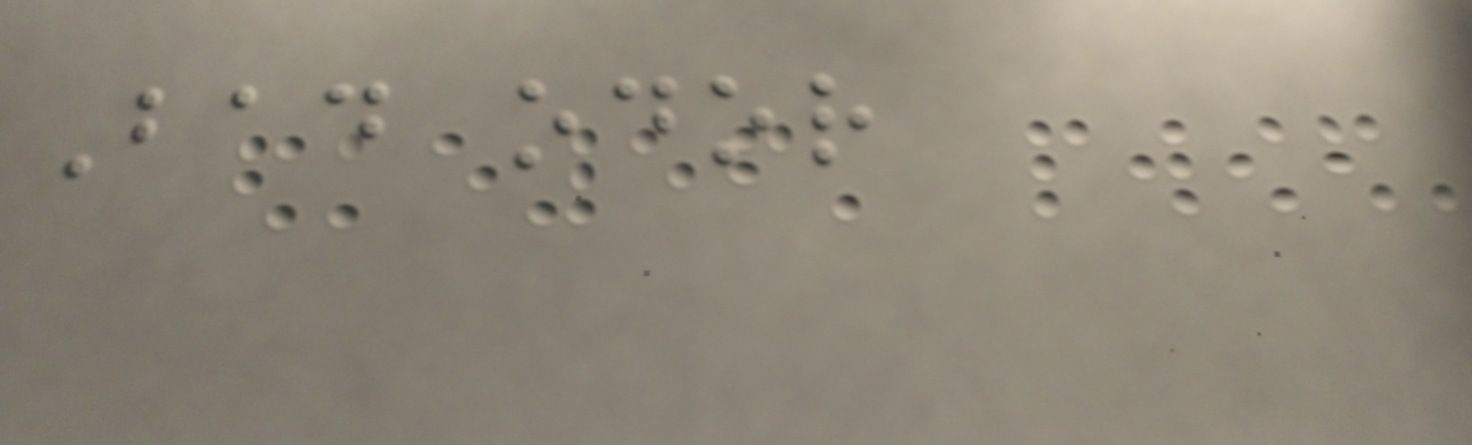Bad odor
